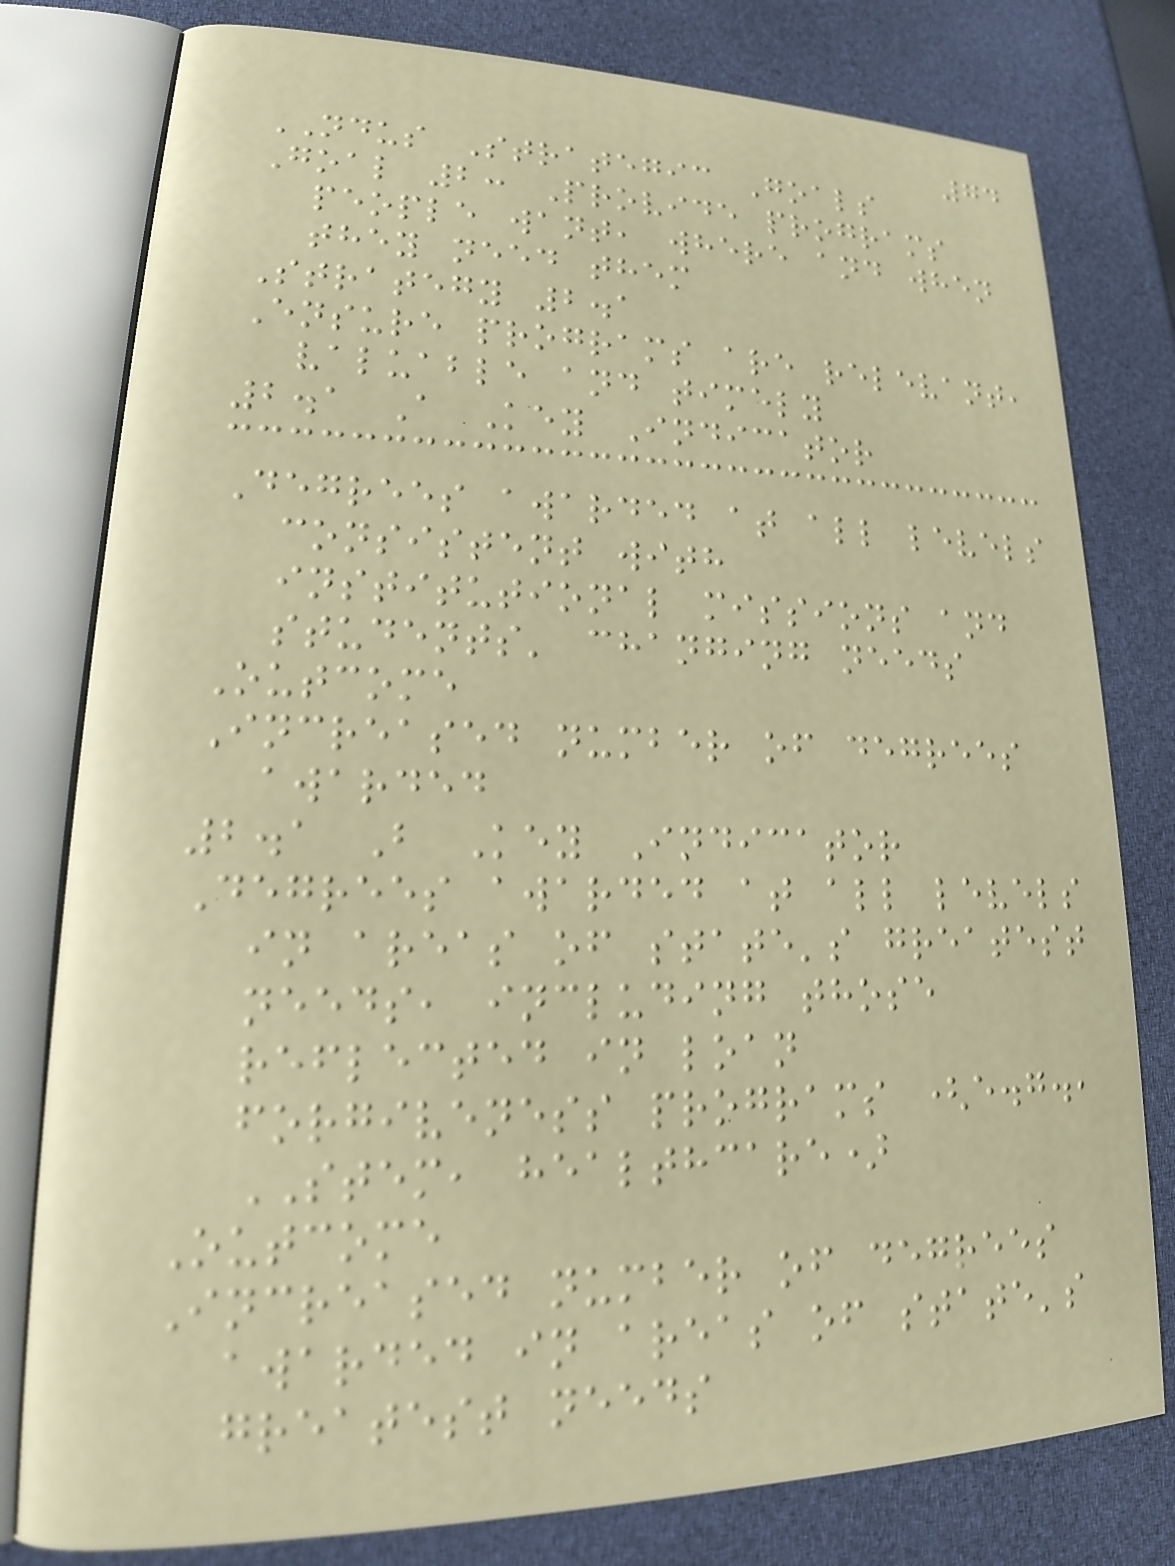74
NDUS Strategic Goals
Goal 2: Provide programs
people want, where and when
they need them
Strategy 2.1
Ensure programs are relevant,
valuable and timely
2.1 A Key Indicator
Degrees awarded at all levels
consistent with
institutional missions and
students' changing needs
Outcome
Increased number of degrees
awarded
2.1 B Key Indicator
Degrees awarded at all levels
in areas of state's greatest
needs, including those
reflected in loan
forgiveness programs (e.g.,
STEM, healthcare)
Outcome
Increased number of degrees
awarded in areas of state's
greatest needs
